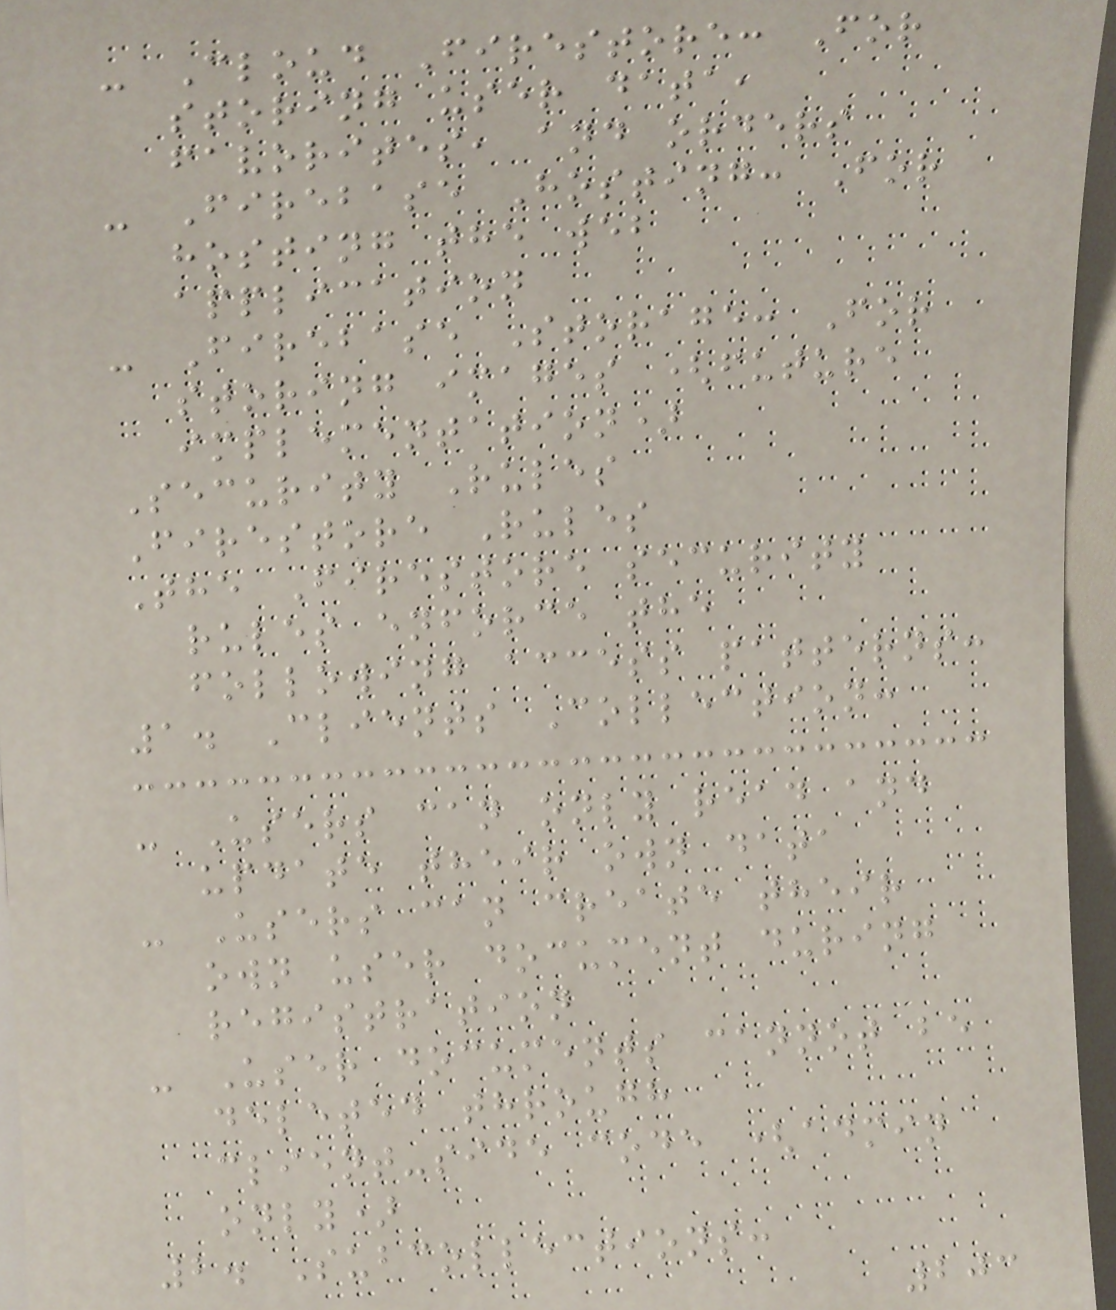- Cloud Firestore: For
storing user data,
favorites, and orders
- Firebase Hosting: For
hosting the web
application
- Firebase Storage: For
storing images (future
implementation)
Security Rules
Firestore Rules
The Firestore security
rules enforce the
following access patterns:
1. Clients Collection:
- Users can only read and
update their own data
- Users can create their
own user document during
registration
- User documents cannot be
deleted through
client-side code (admin
only)
2. Subcollections:
203
